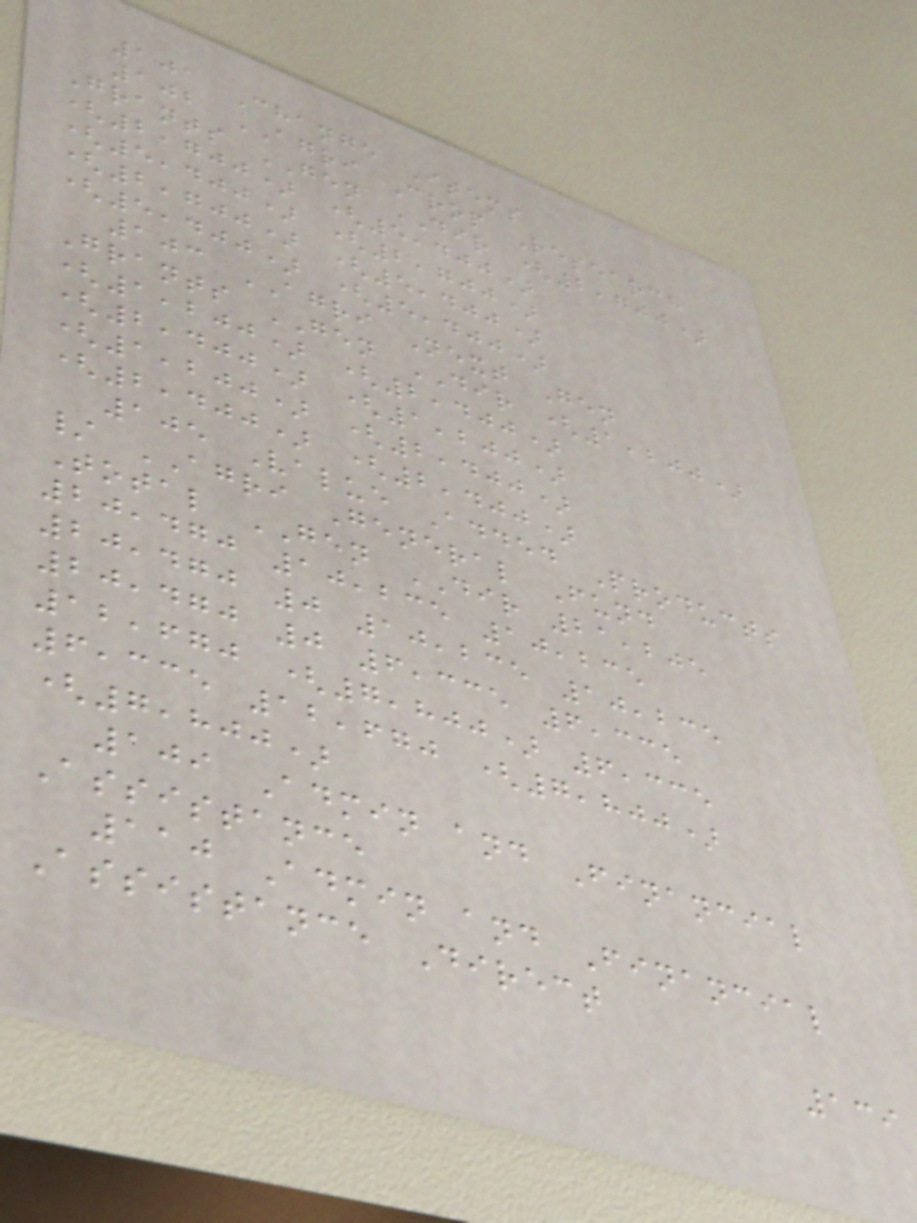101 Change Items
102 AGRI Crop Research
Grants GEN DIR (2,700)
(2,700) (5,400)
(5,400) (2,700)
(2,700) (5,400)
(5,400) (5,400)
103 AGRI Next Gen
Grants GEN DIR (1,200)
(1,200) (2,400)
(2,400) (1,200)
(1,200) (2,400)
(2,400) (2,400)
105 Value Added Products
/ AGRI General Fund
Total GEN DIR 21,205
20,470 10,235 10,235
20,470 0 10,235 10,235
20,470 0 6,335 6,335
12,670 (7,800) 6,335
6,335 12,670 (7,800)
(7,800)
109 Admin and Financial
Assistance
110 Admin and Financial
Assistance Direct
139
